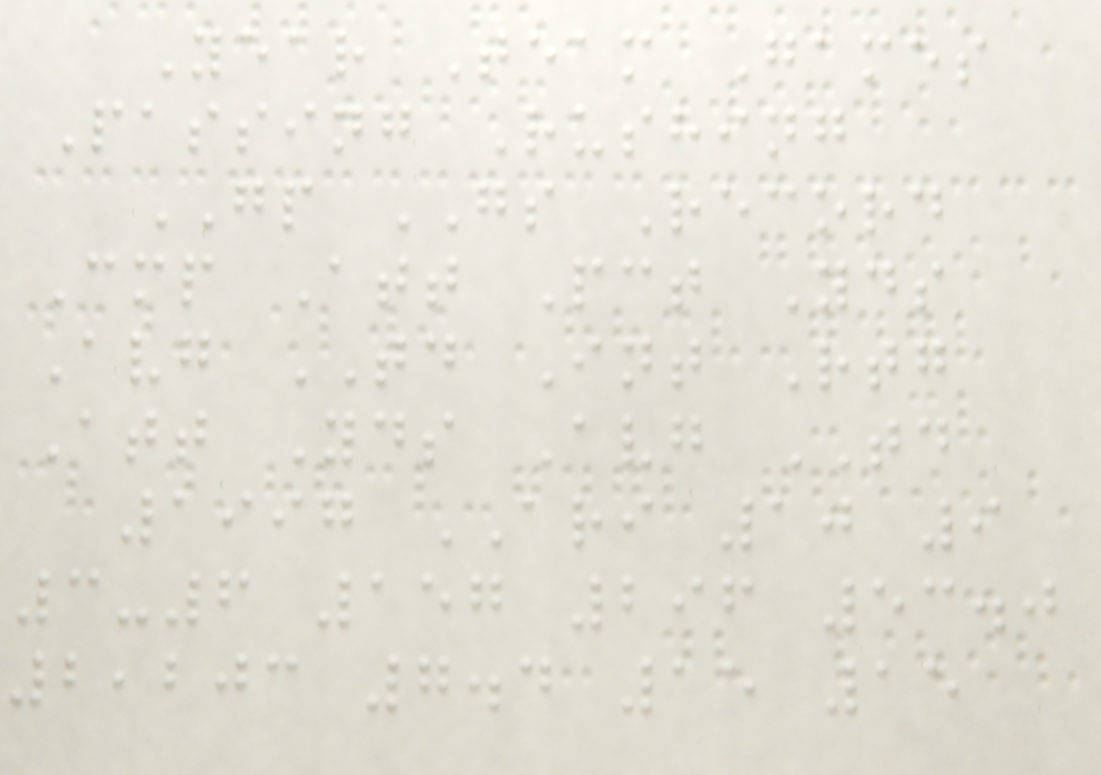Year Team Games
Passing Rushing
GP GS Record
Cmp Att Pct Yds
Avg TD Int Rtg
Att Yds Avg TD
1997 ARI 10 9
3-6 157 296 53.0
2,203 7.4 15 15
